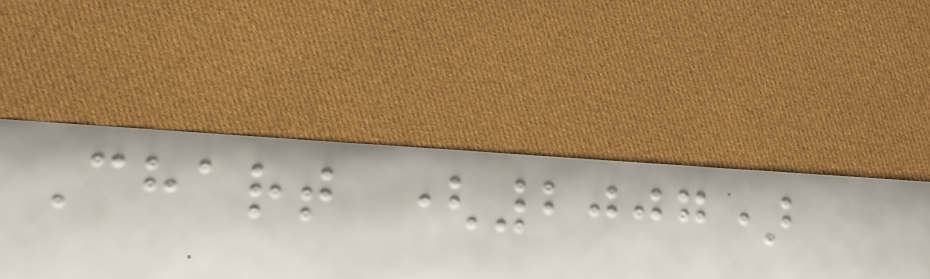Chart (2007)
